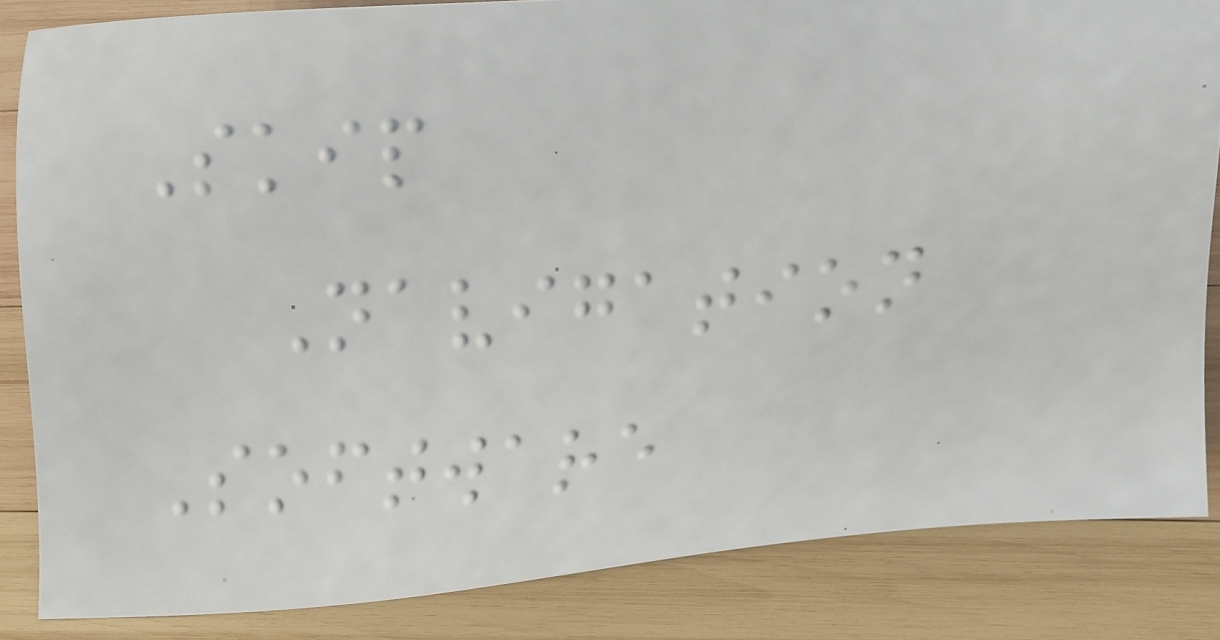Skip
Navigation
Software
